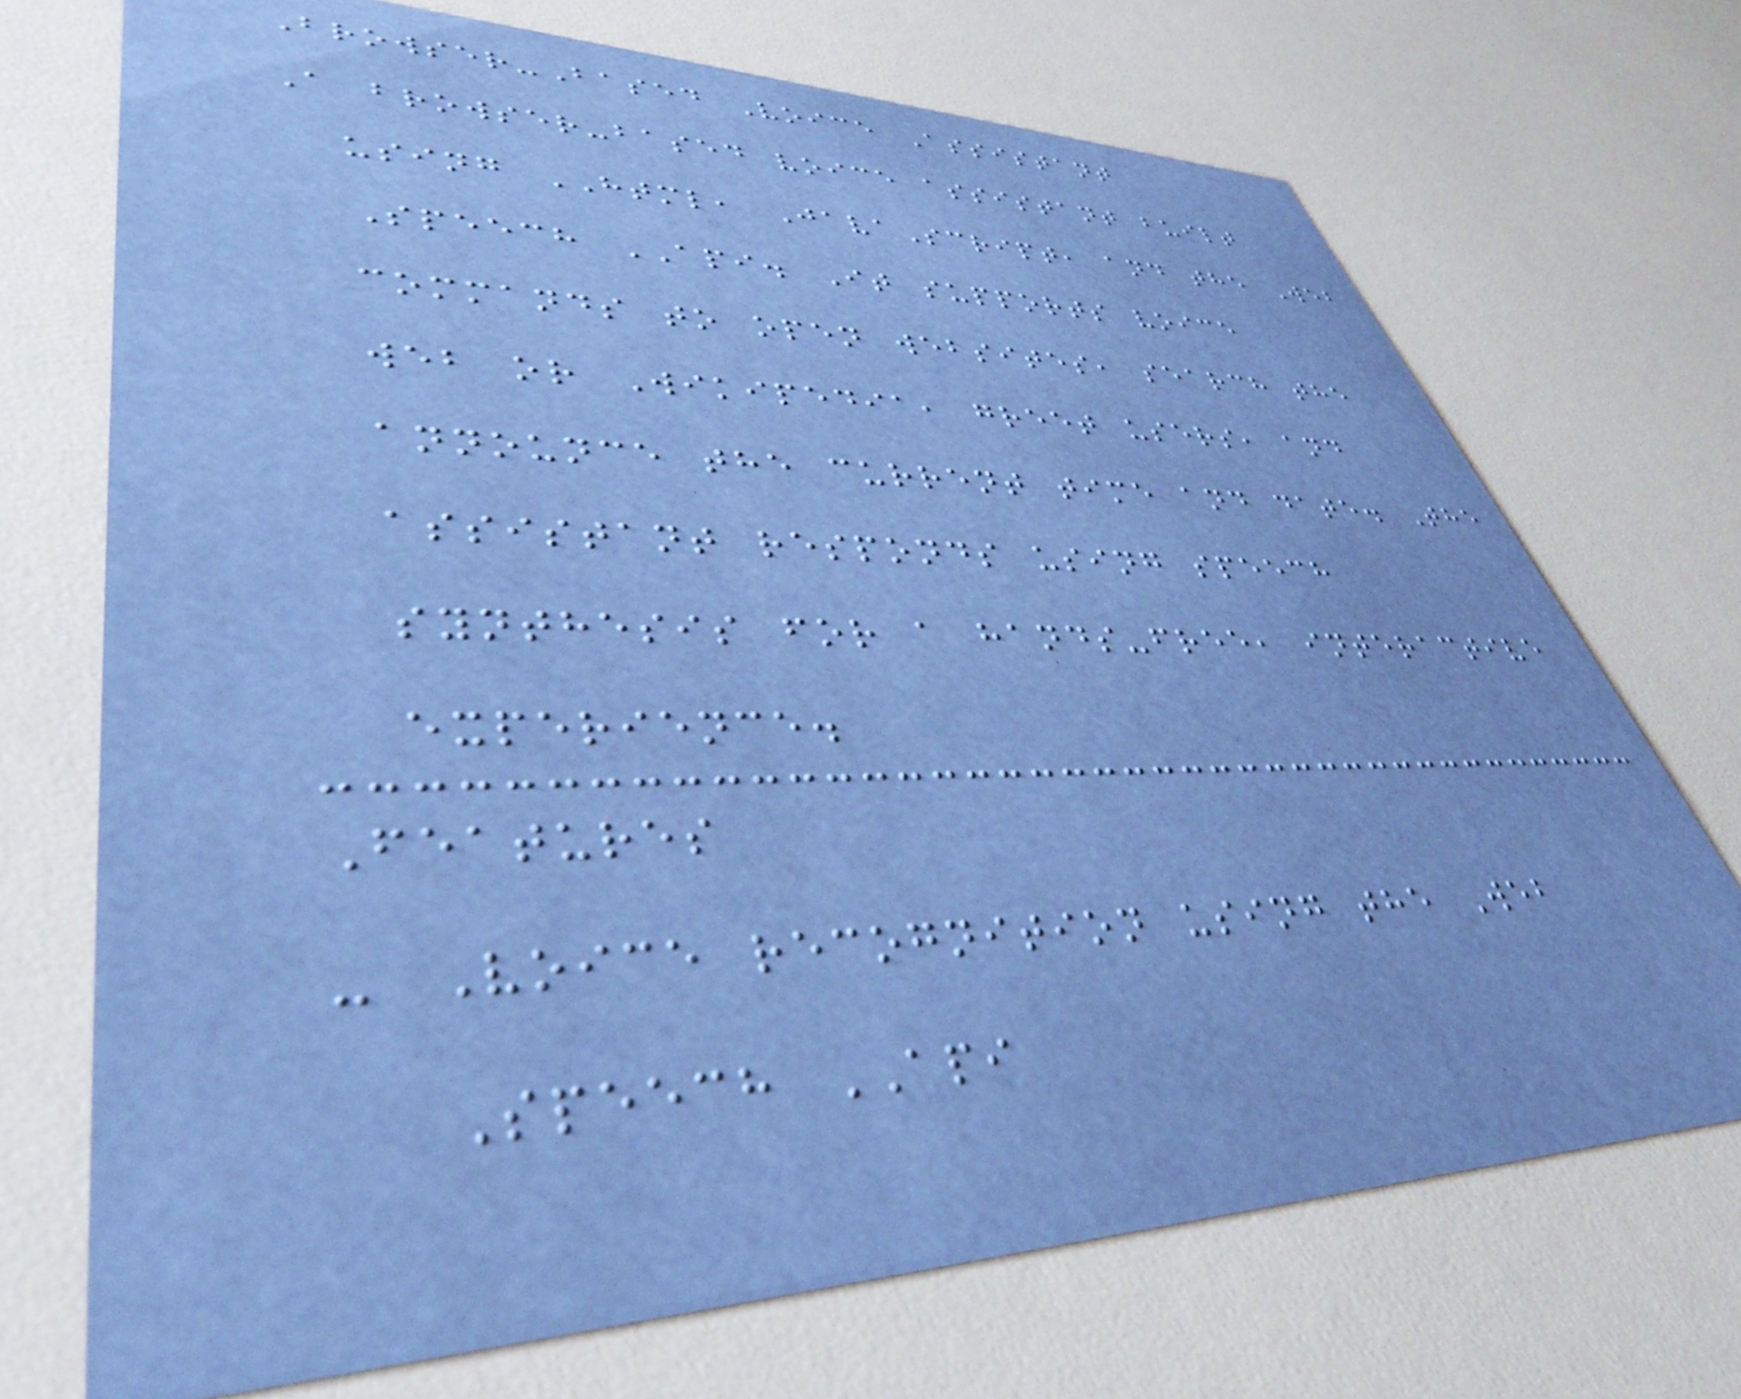Browser-Based Voice Assistant
A browser-based voice assistant built
using HTML, JavaScript, and the Web
Speech API. It supports voice
commands to open websites, search the
web or Wikipedia, greet users, and
announce the current time and date. The
assistant responds using speech
synthesis for a hands-free, interactive
experience.
Features
- Voice recognition using the Web
Speech API
